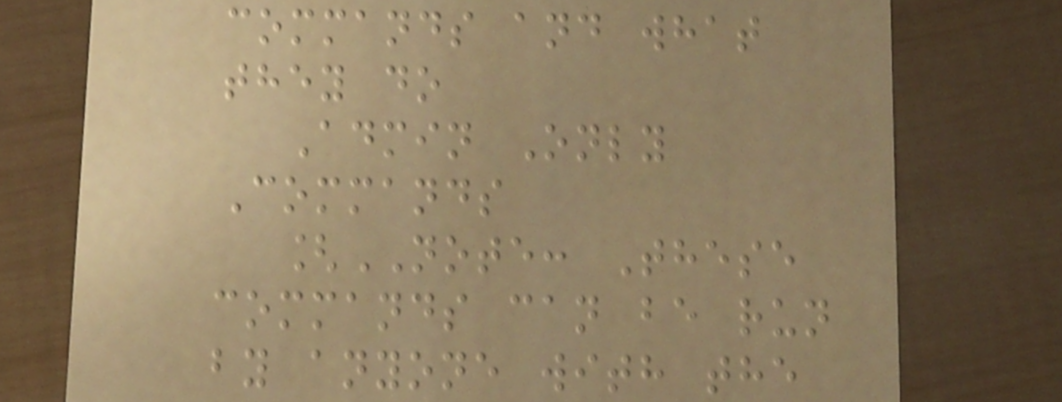commands and what
they do
Admin Only
Commands
[NOTE: These
commands can be run
by anyone with the
